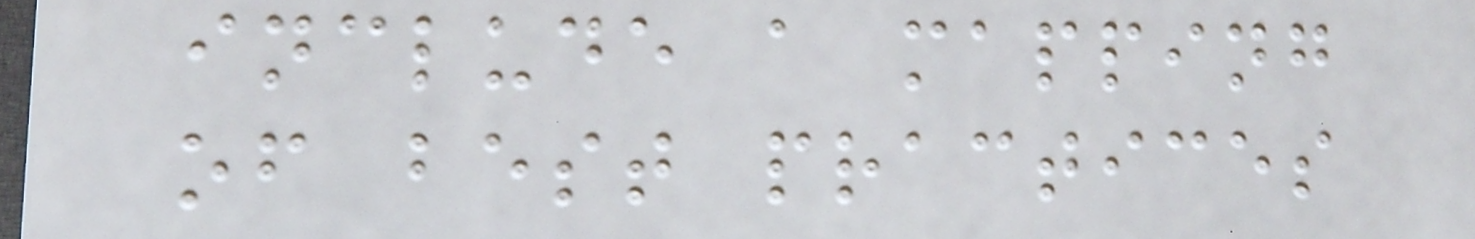include a mapping
of best practices
